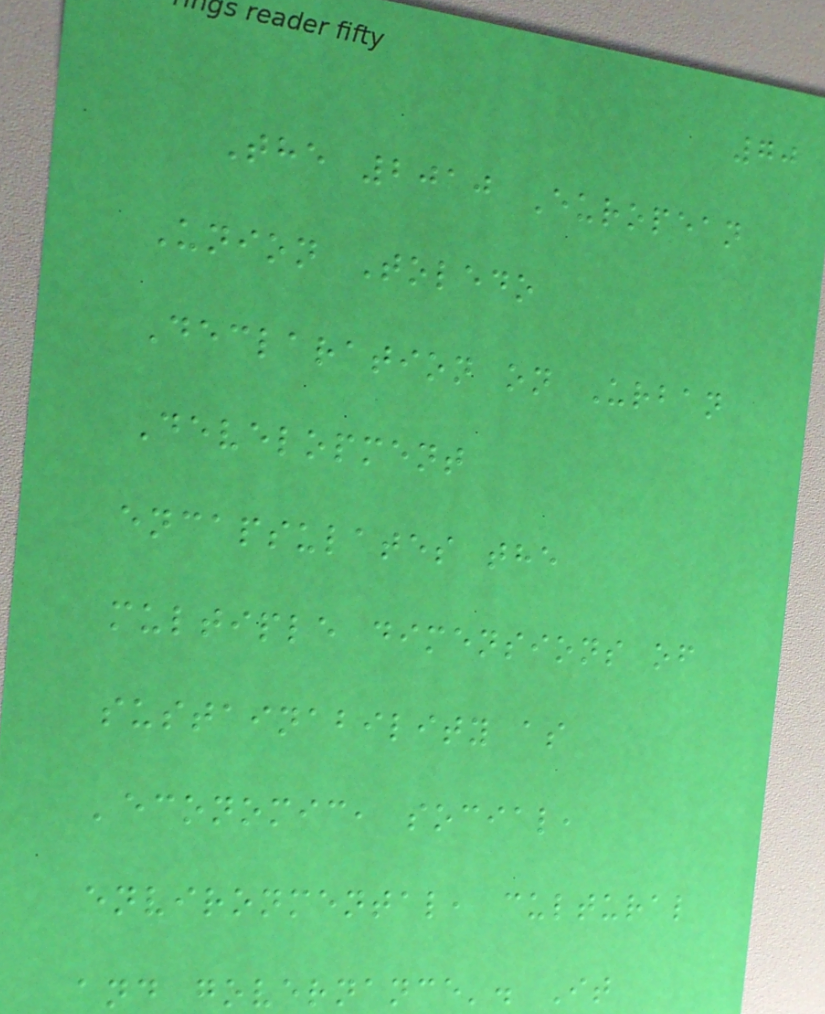70
The 2010 European
Union Toledo
Declaration on Urban
Development
encapsulates the
multiple dimensions of
sustainability as
'economic, social,
environmental, cultural
and governance'. It
